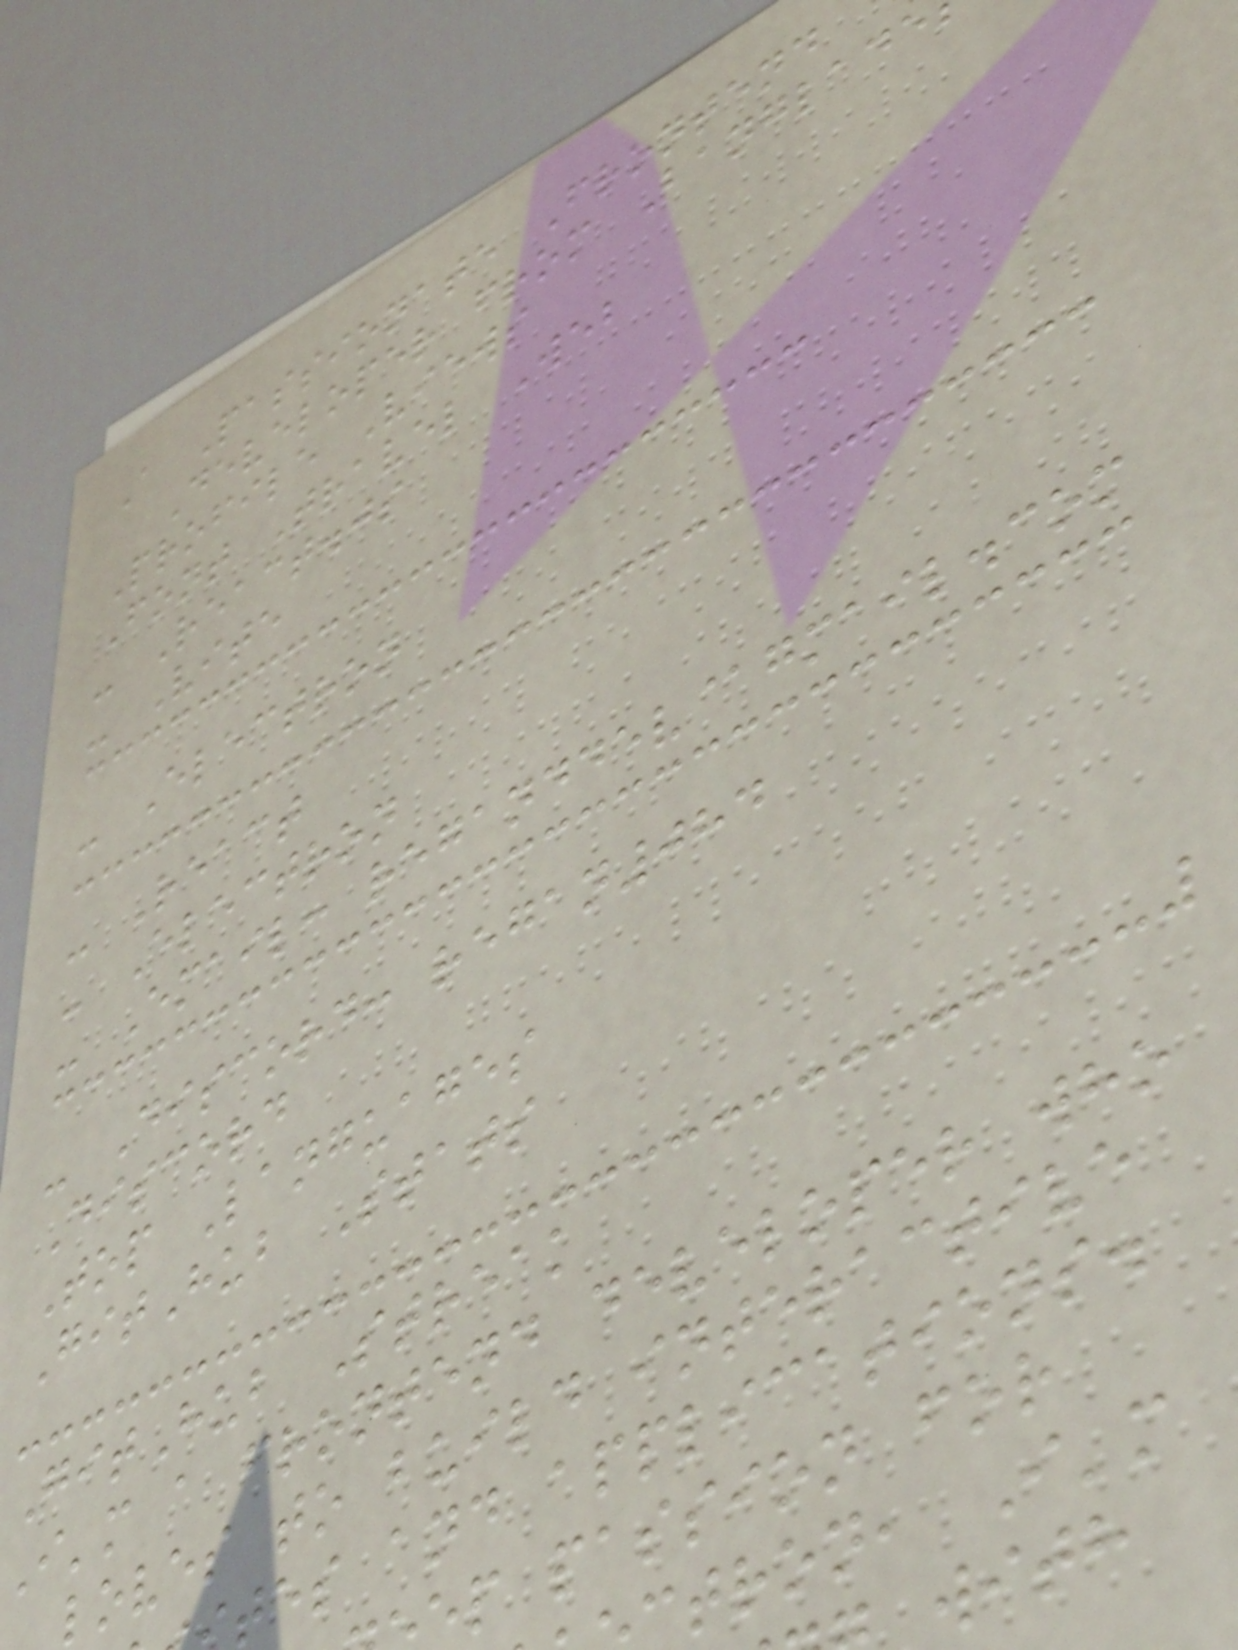A Passionate Frontend
Developer from Banglade
Profile Views
Font Travel Web
- React.js
- Vite
- Electron
- React
- Electron
- Email: reganddev@gmail.com
- Discord: regan084
Discord
Top Languages
GitHub Stats
GitHub Streak
I'm a frontend developer who
loves to build interactive
tes and applications.
p passion for
tron, I'm
